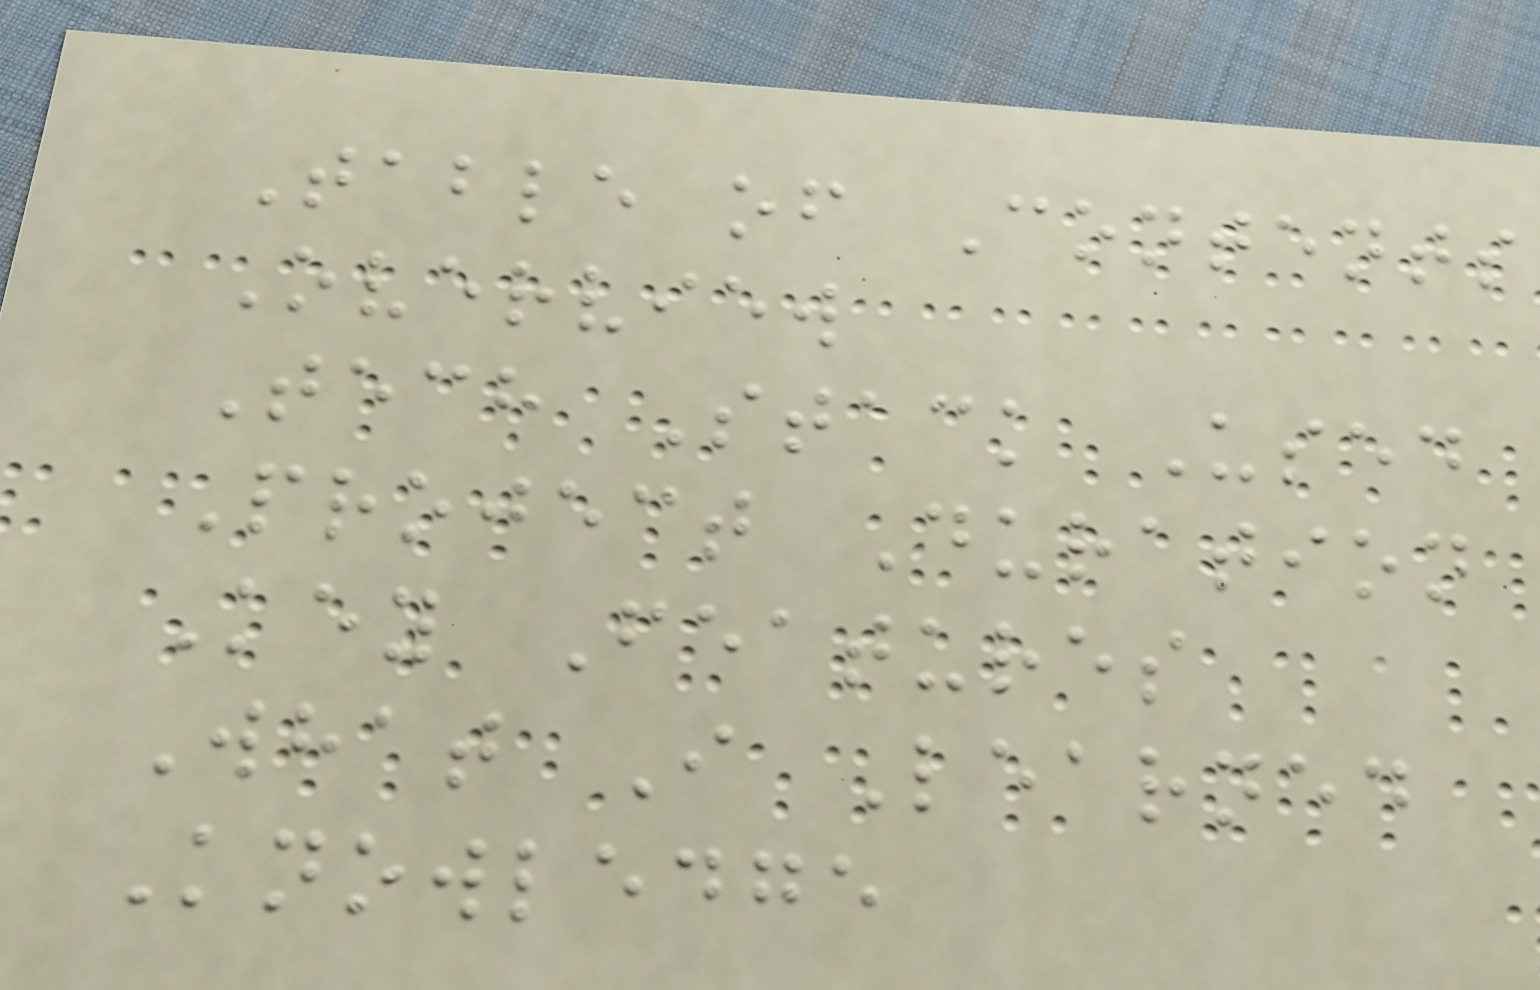Table of Contents
Overview
Tech Stack Used
Project Duration
Key Features
What I Learned
Knowledge
